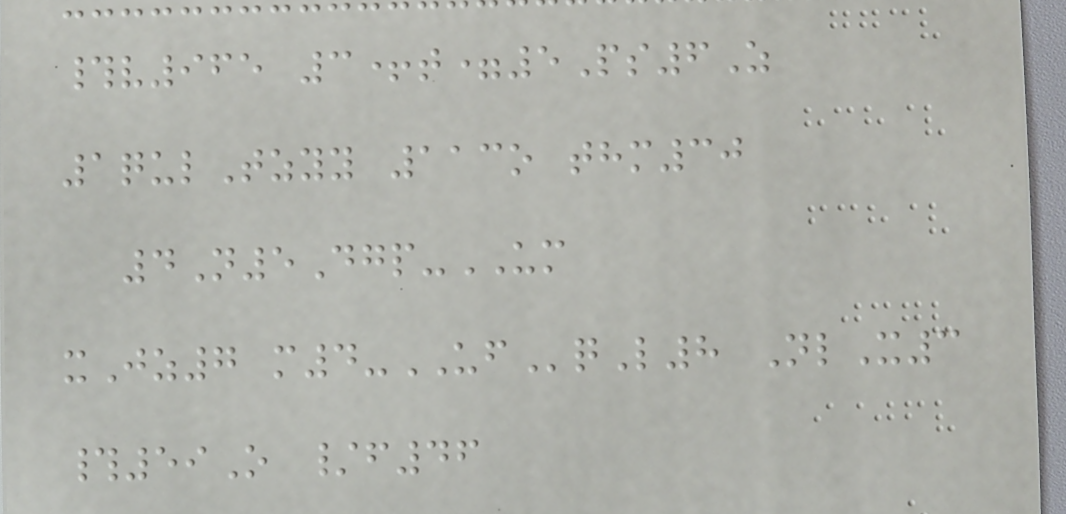#v965 3+t=5Ps6Z
1qulTzyy 113o thm30
4N5Dgp-UM
xJz7 m4-UFqL8 NlX3
#59O /f46
